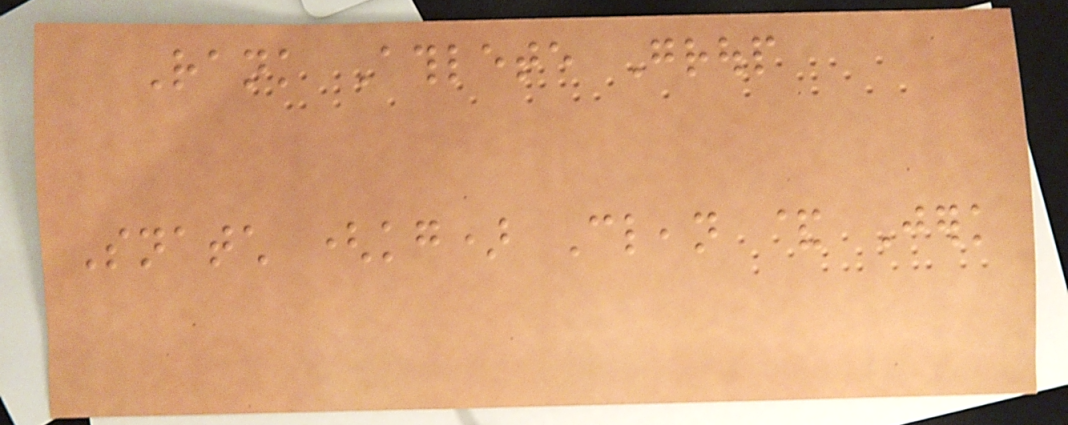Rank Athlete Group
Snatch (kg) Clean & Jerk
